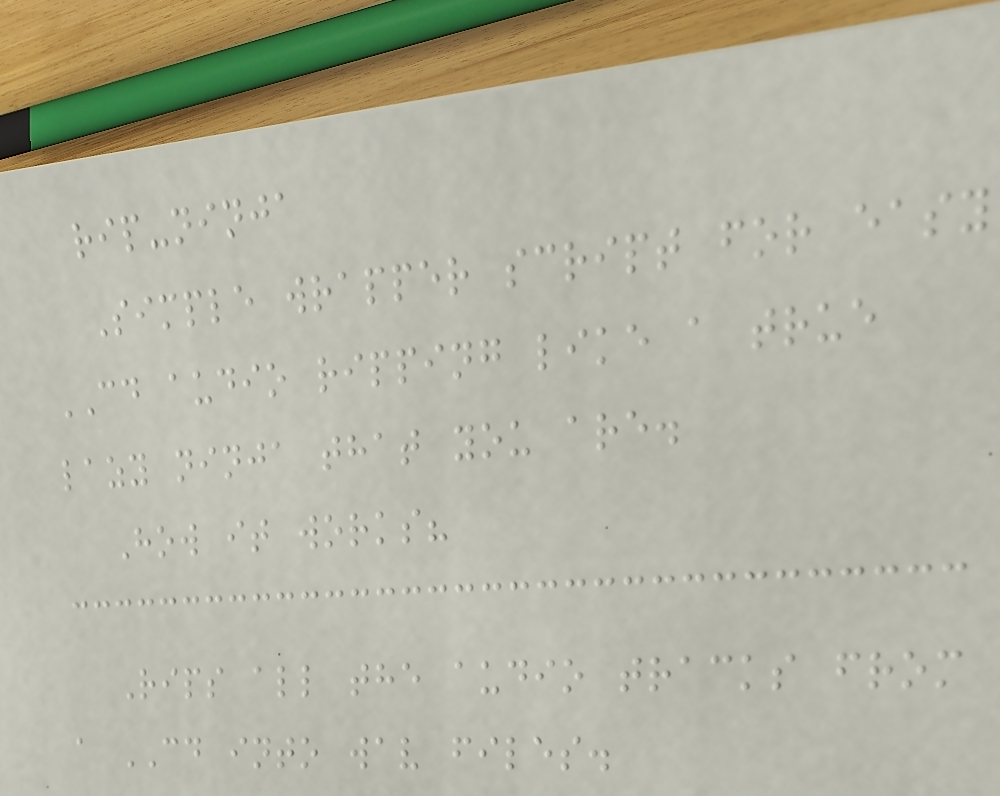rip-ninja
Simple wrapper script for easy
CD audio ripping like a true
lazy ninja that you are.
How it works?
Rips all the audio tracks from
a CD into wav files.
